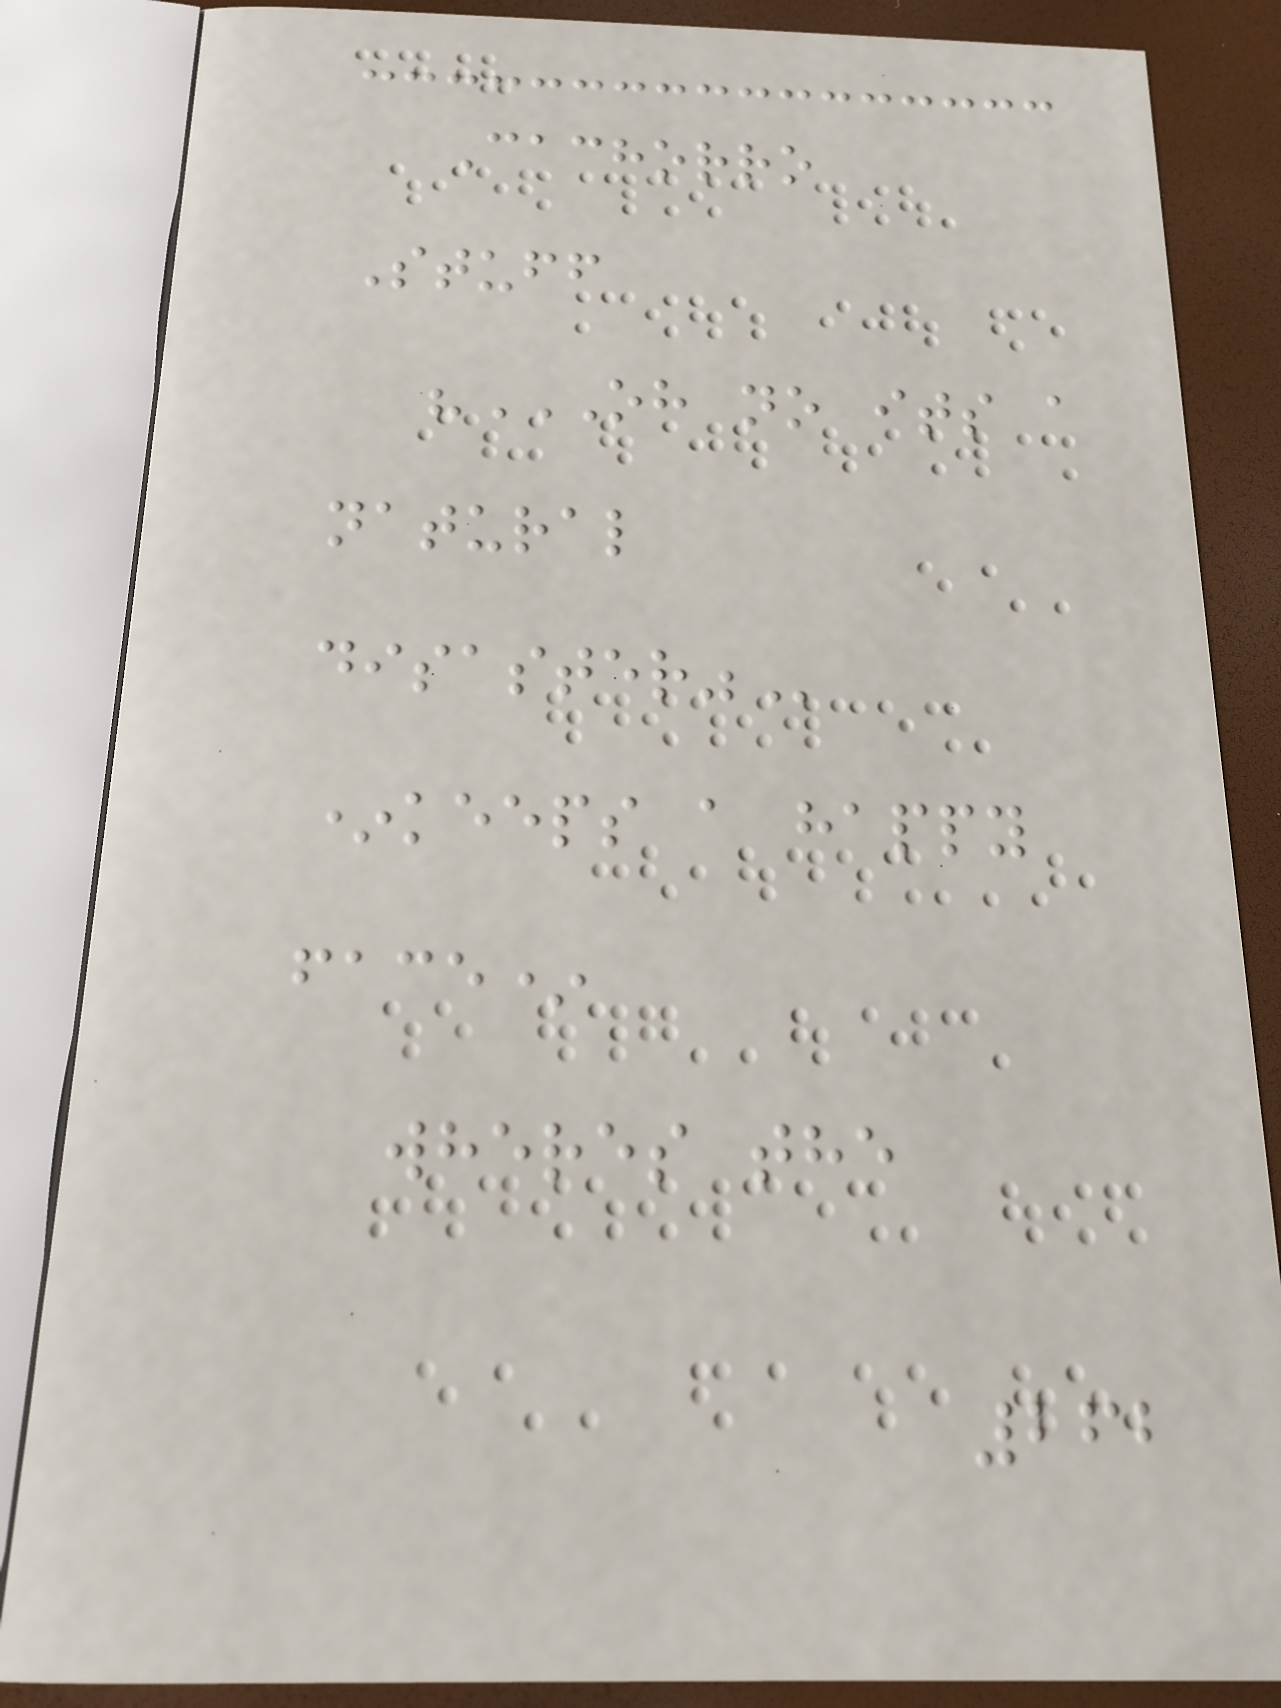Cachorro
Stuff
"OH NO ITS A
NATURAL
DISASTER"
*keeps a happy
face*
wheres the
262
